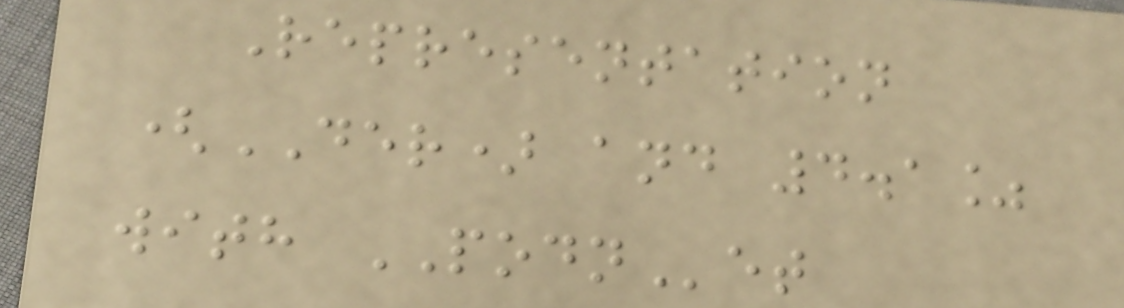Representation
(DER) and 4.1%
with PODNet
